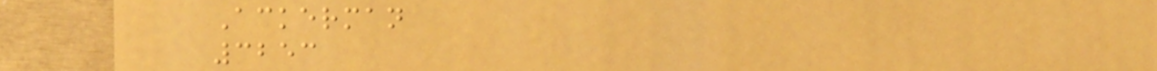Ackerman
3253
